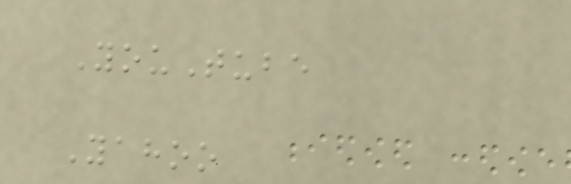YouTube
Yahoo
